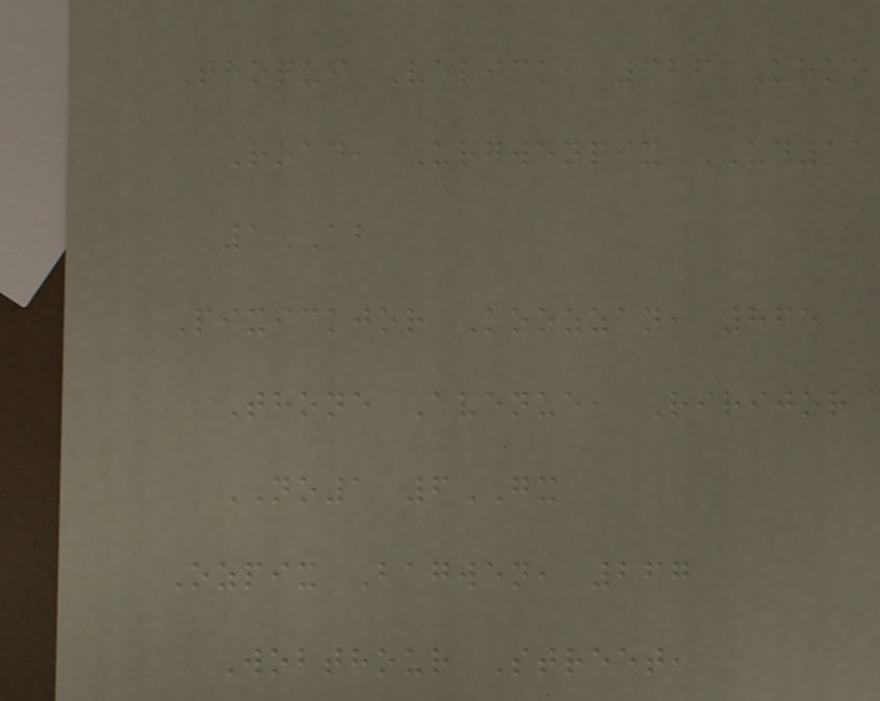Thoqui Velick, 326 Urko
Road, Urgwenpix UD11
1AB
Pixickjor Koozzan, 865
Thone Avenue, Ririjor
NO1 6GX
Ozpix Bagwen, 267
Wobthour Street,
